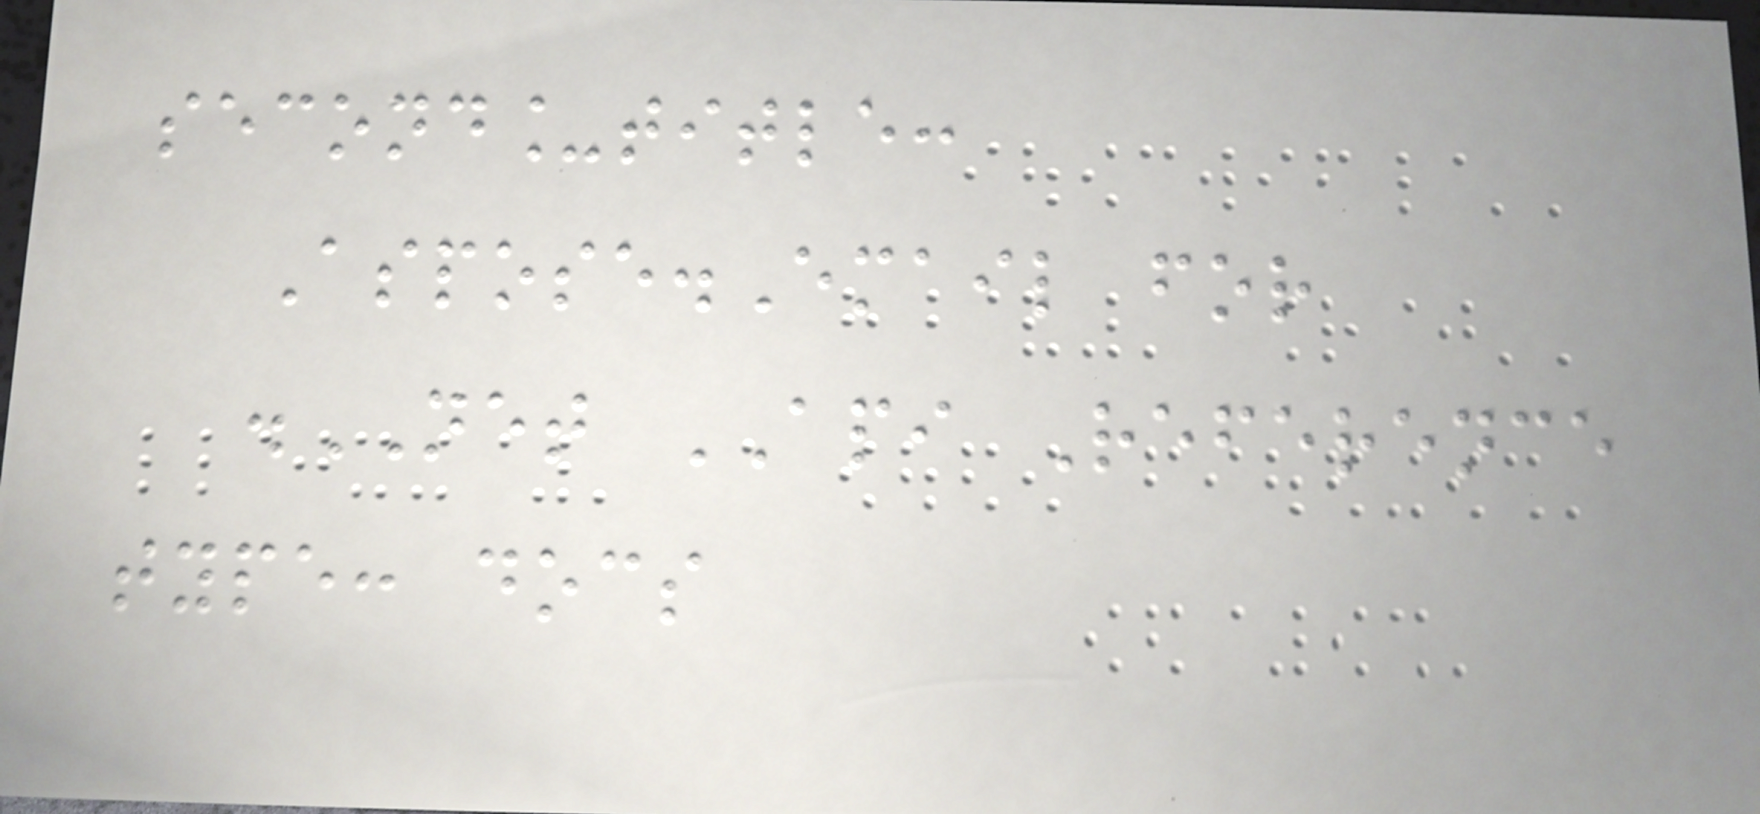second_title:
Aspose.Email for
.NET API Reference
type: docs
